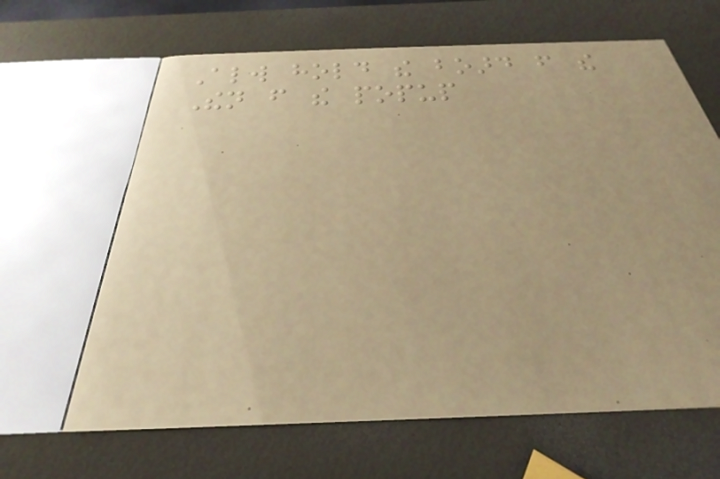Always hold the board from the
Then from the popup
